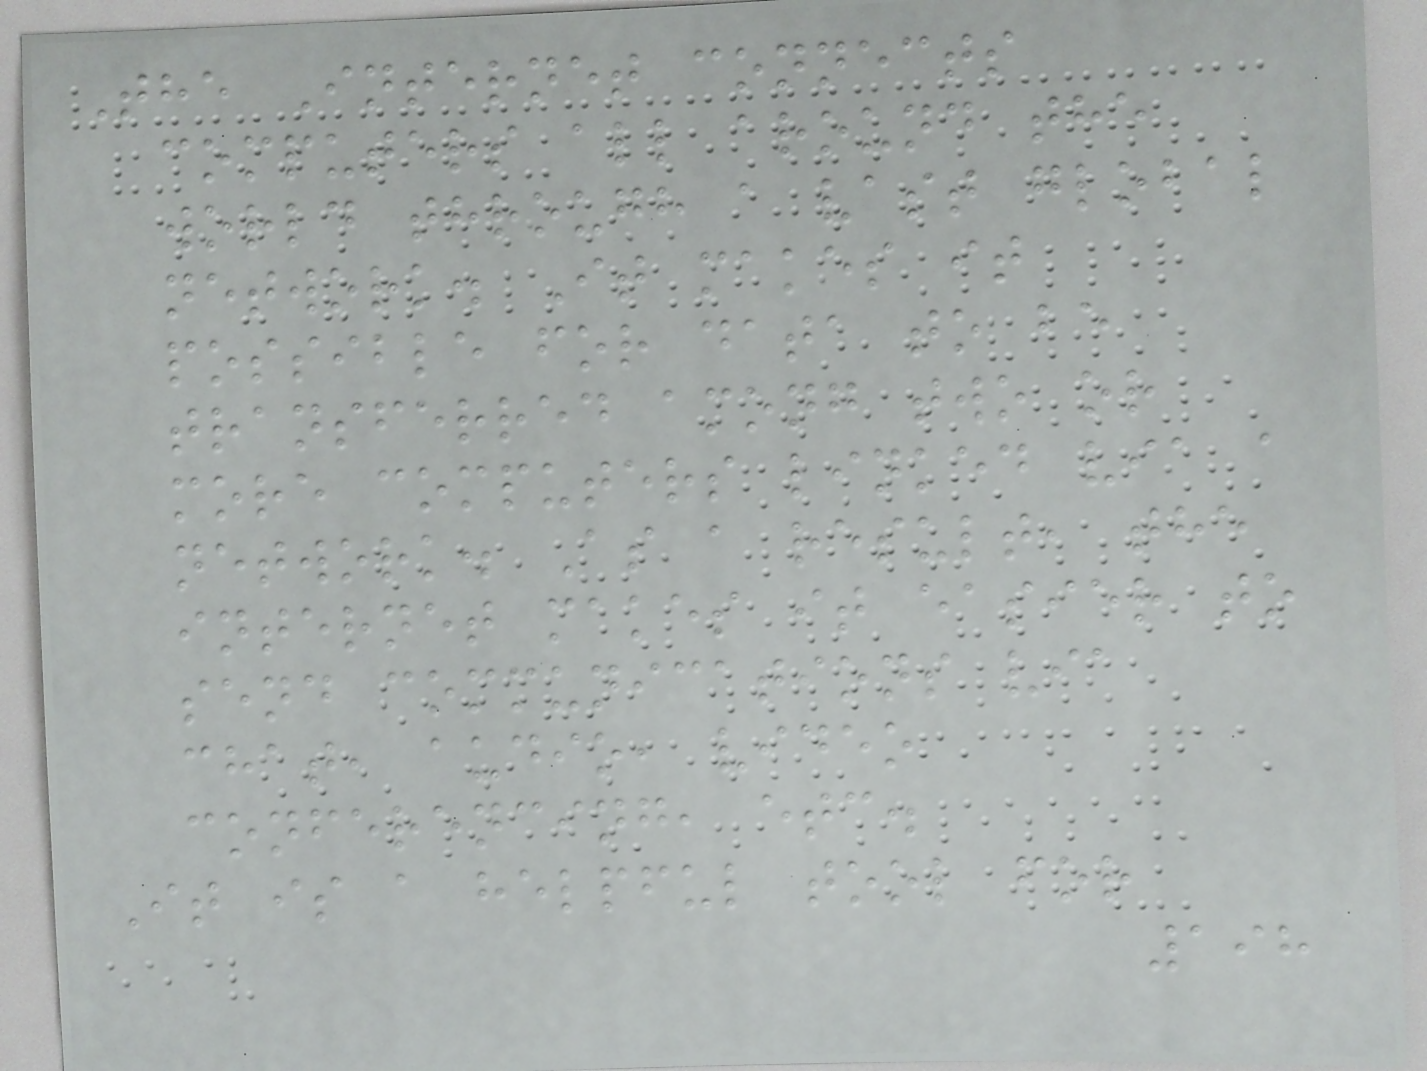The Internet connects
computers all around the
world through a vast global
network. It makes it
possible for data to be
transferred among two or
more computers linked via a
network. As a result, the
internet makes it easier to
send communications via
chat, audio, video
conferencing, etc.
It is a helpful tool for
198
